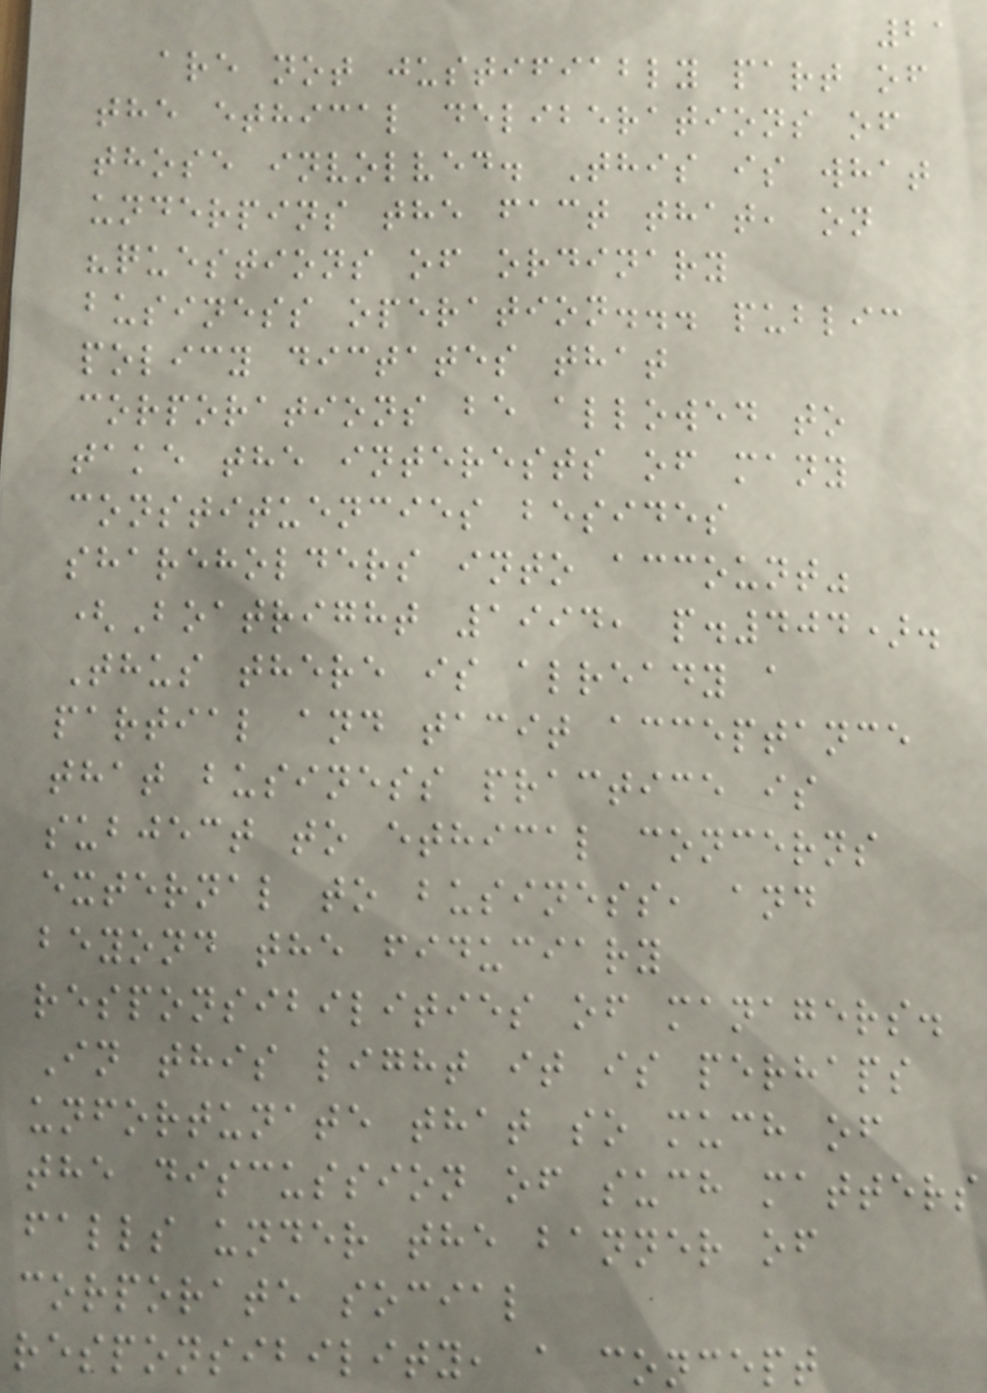21
are not justifiably part of
the ethical deliberations of
those involved. This is what
underpins the fact that, on
"questions of ordinary
business operation... public
policy dictates that
corporations be allowed to
take the interests of many
constituencies besides
shareholders into account"
(Boatright 1994, p.404).
Thus there is already a
partial and tacit acceptance
that business practice is
subject to ethical concerns
external to business, and
beyond the fiduciary
responsibilities of managers.
In this light it is perhaps
unfortunate that so much of
the discussion of such matters
falls under the banner of
corporate social
responsibility, a concept
